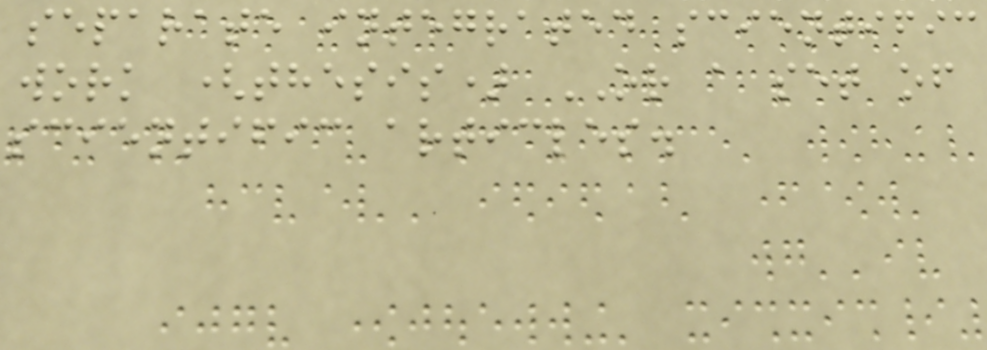separate integrated scientific
work (thesis) OR a set of
scientific articles.
